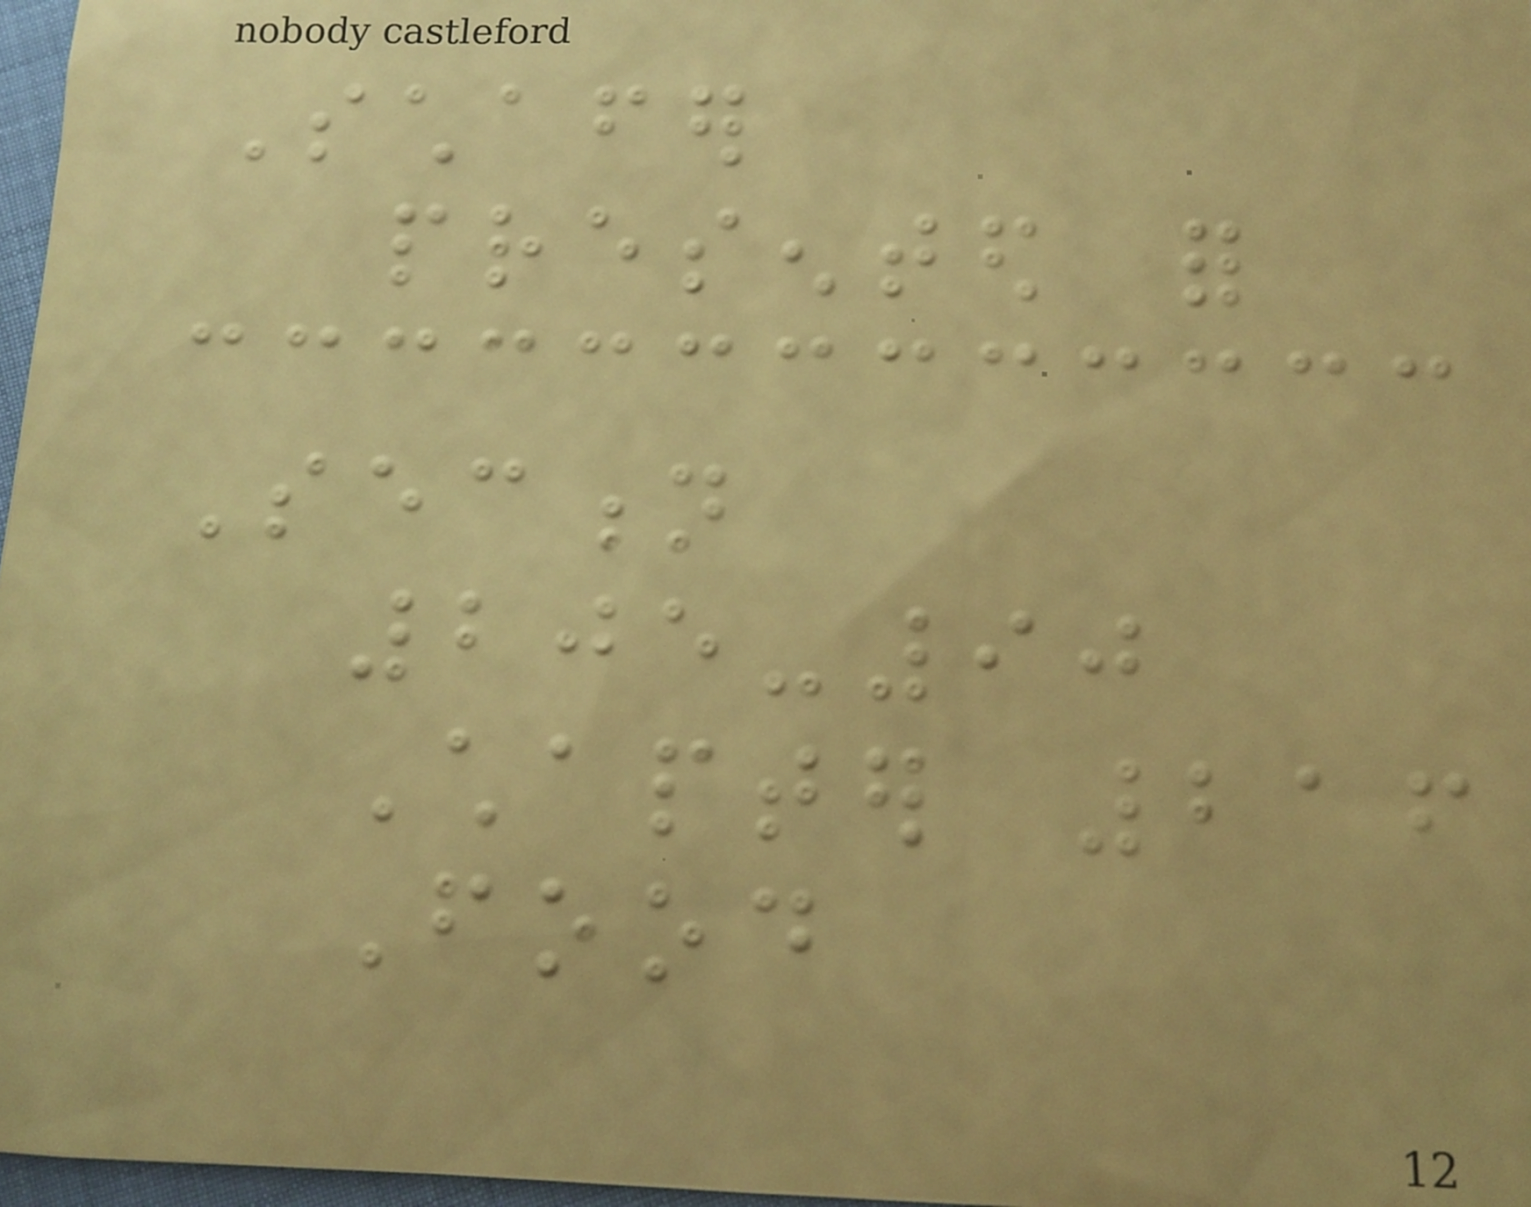Schafer
presented for
Section
205-90
Chapter 216
Food
